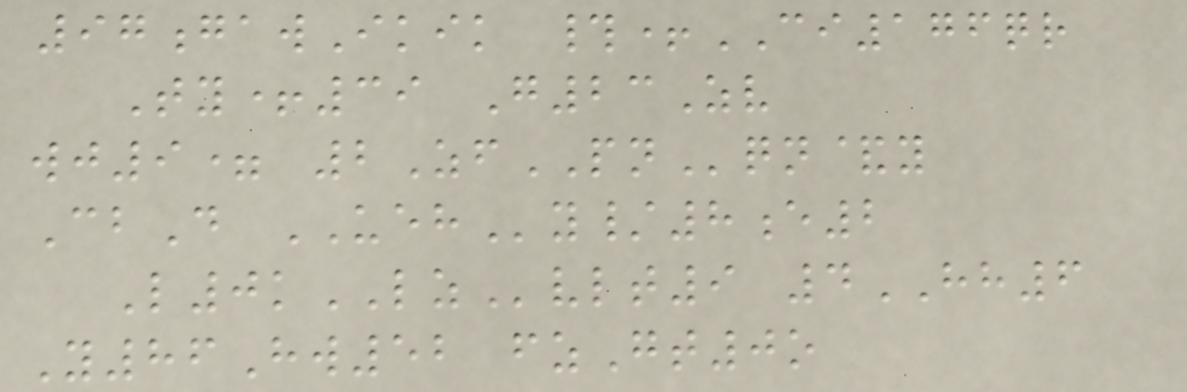97gawIkik #+CI176qr
Ty+39 G23Zv
wj9= 2ZfPNqn&y
CbD UEHy/8e2
L0kLZvlt9 4HH6
Y86Hw52 fzGt0o
